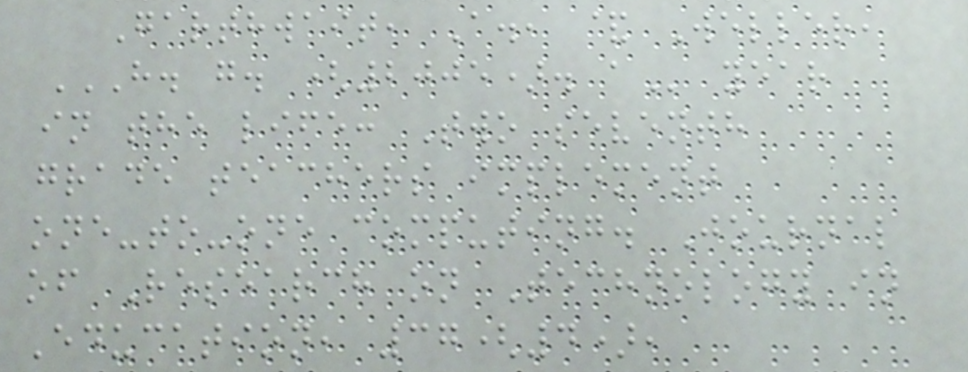Garthwait, A., & Weller,
H. G. (2005). A year
in the life: Two seventh
grade teachers implement
one-to-one computing. Journal
of Research on Technology in
Education, 37(4),
